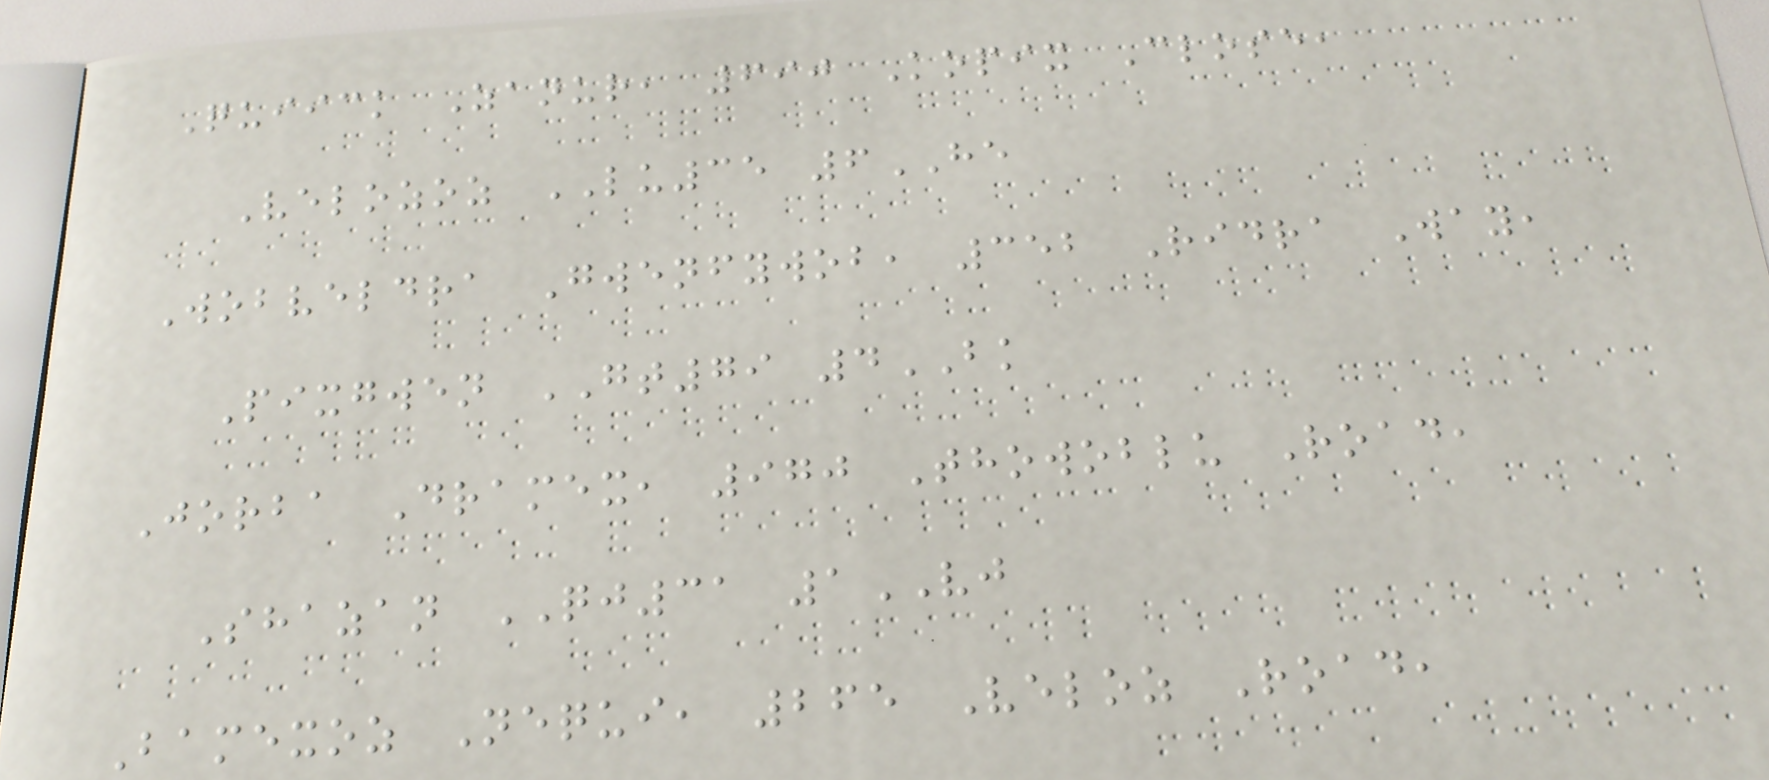Quiick Zanur, 690 Kopix Close,
Velozoz LU35 6HE
Wobveldra Gwenfywob, 352 Ridra Way,
Pixgwen GT79 4BK
Jorba Dramex, 970 Thowoblu Road,
Shazan QJ31 1VJ
Bamexoz Nequi, 265 Veloz Road,
